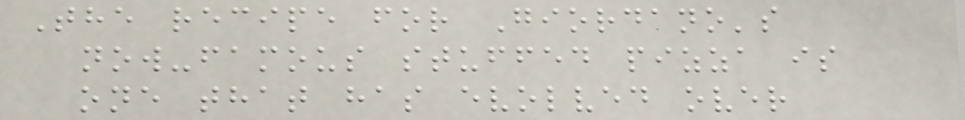The recipe for Giordano's
now-famous stuffed pizza is
one that has evolved over
